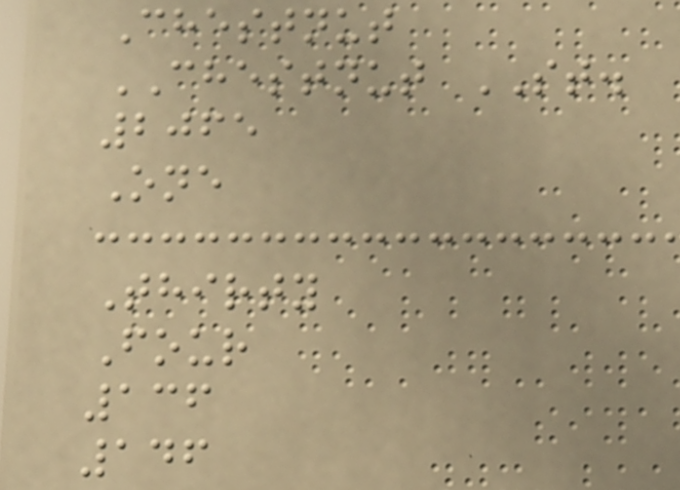Chestnut
CHESTNUT ST.
2065
One
Thirty
Four
136
146
